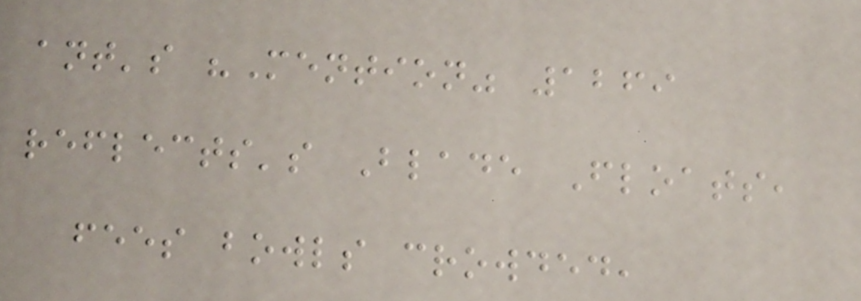ant's "Mention" 1269
reflects's Blade Floats,
fees bowls crowded,
